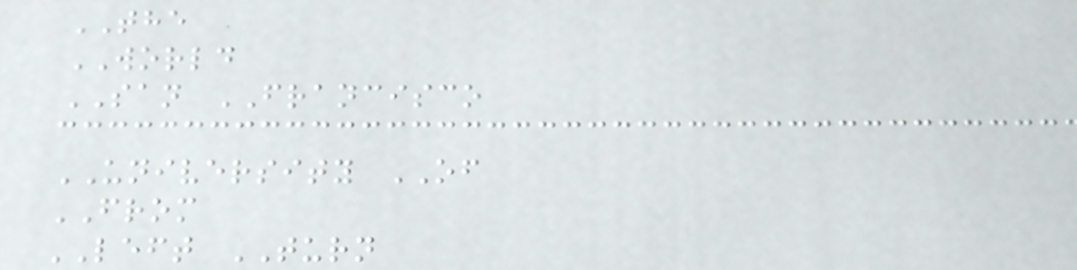THE
WORLD
SAN FRANCISCO
UNIVERSITY OF
FROM
LEFT TURN
